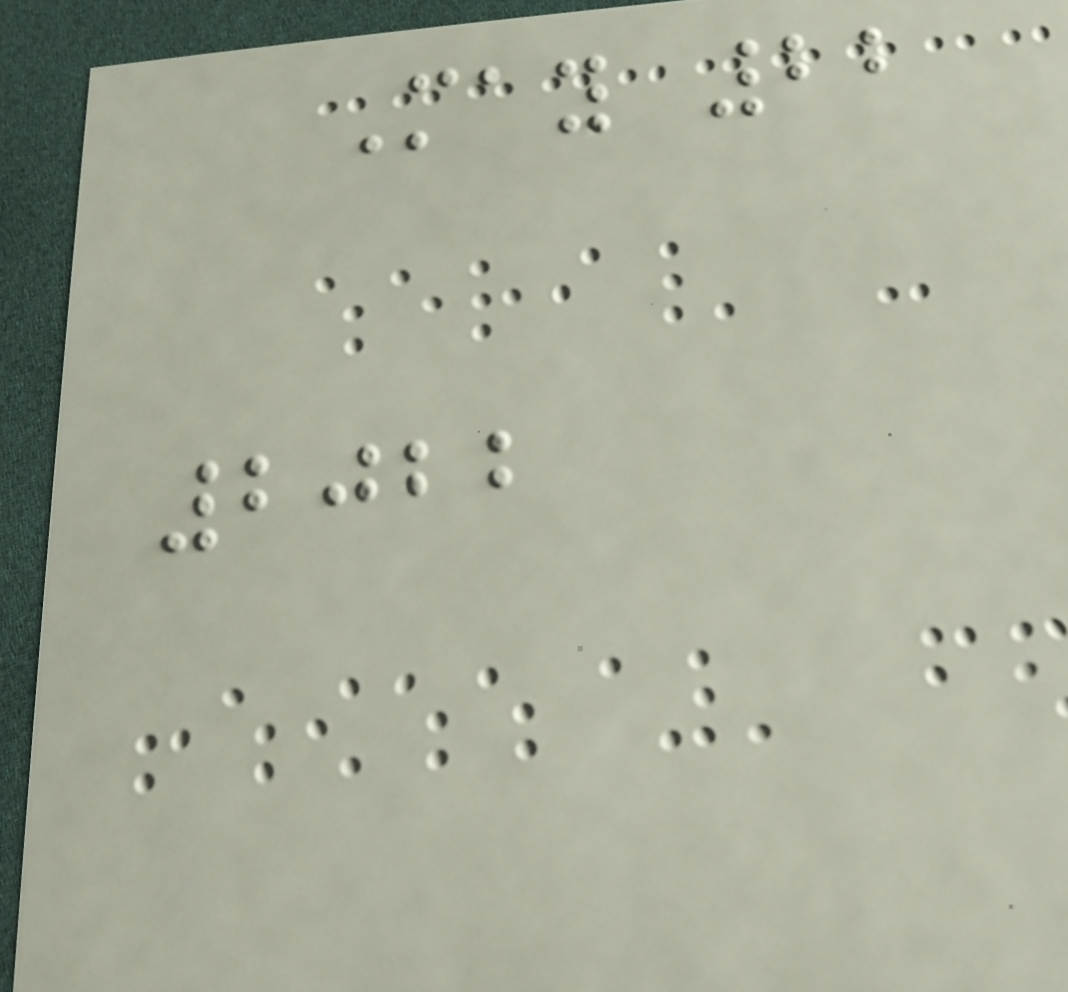May 22
2022
